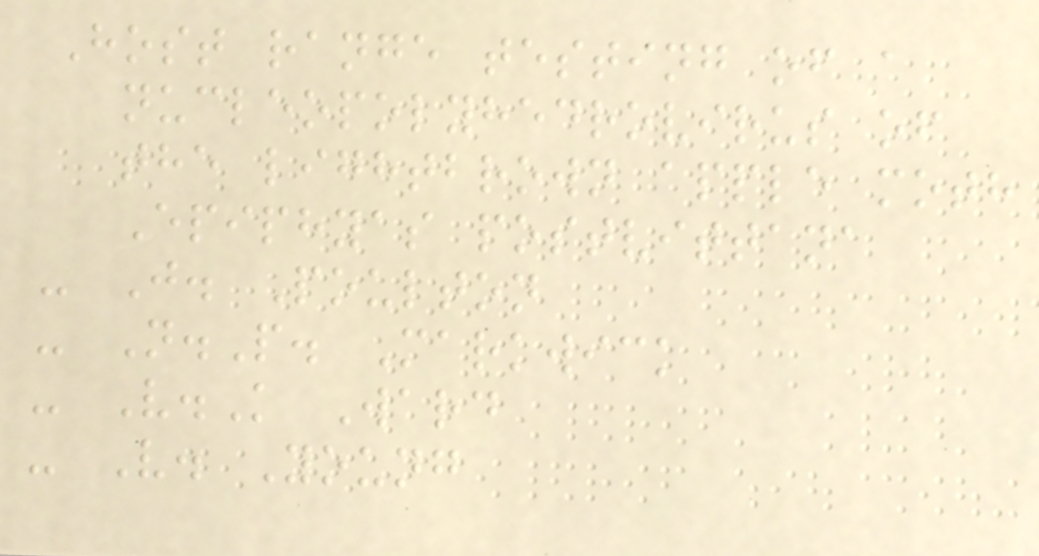Host range testing of a
nucleopolyhedrovirus of
the lightbrown apple moth
Epiphyas postvittana
- J. Poulton
- N.P. Markwick
- V.K Ward
- V. Young
